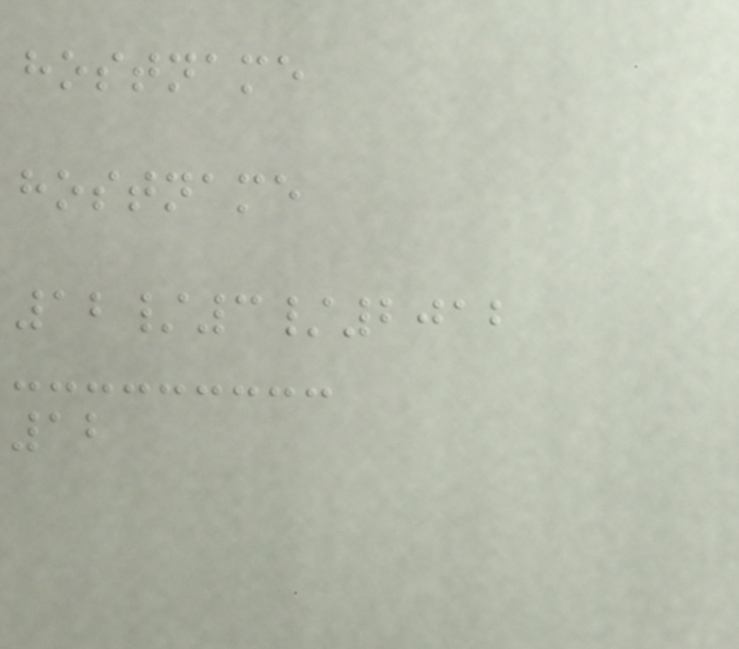hostname
hostname
12/3/2012
12
